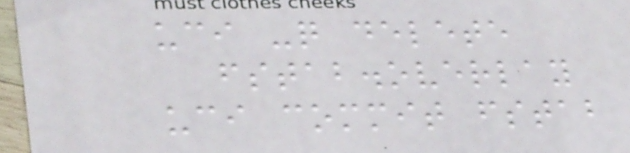uci -q delete
fstab.overlay
uci commit fstab
